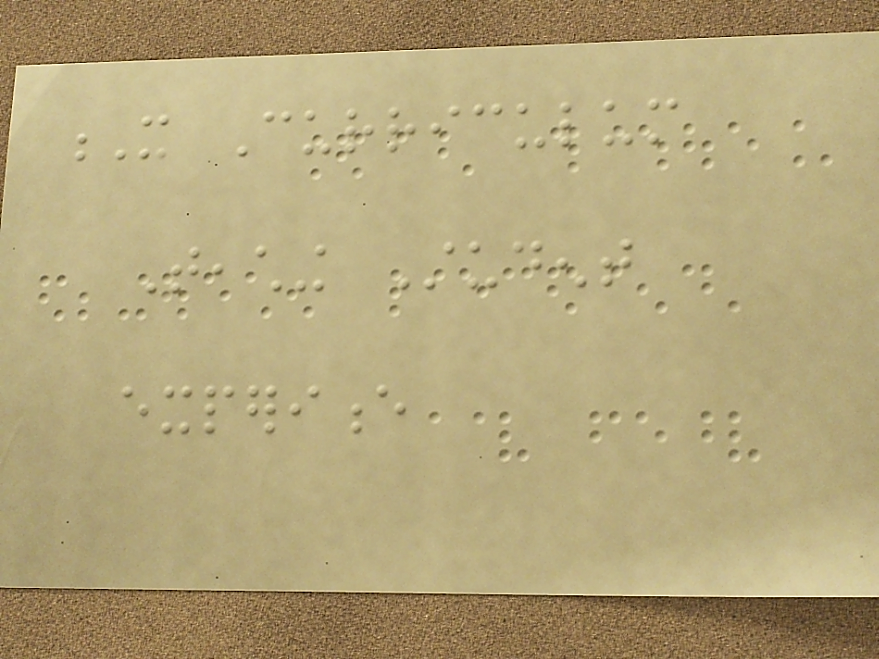X Curriculum
Teaching Student
experience
